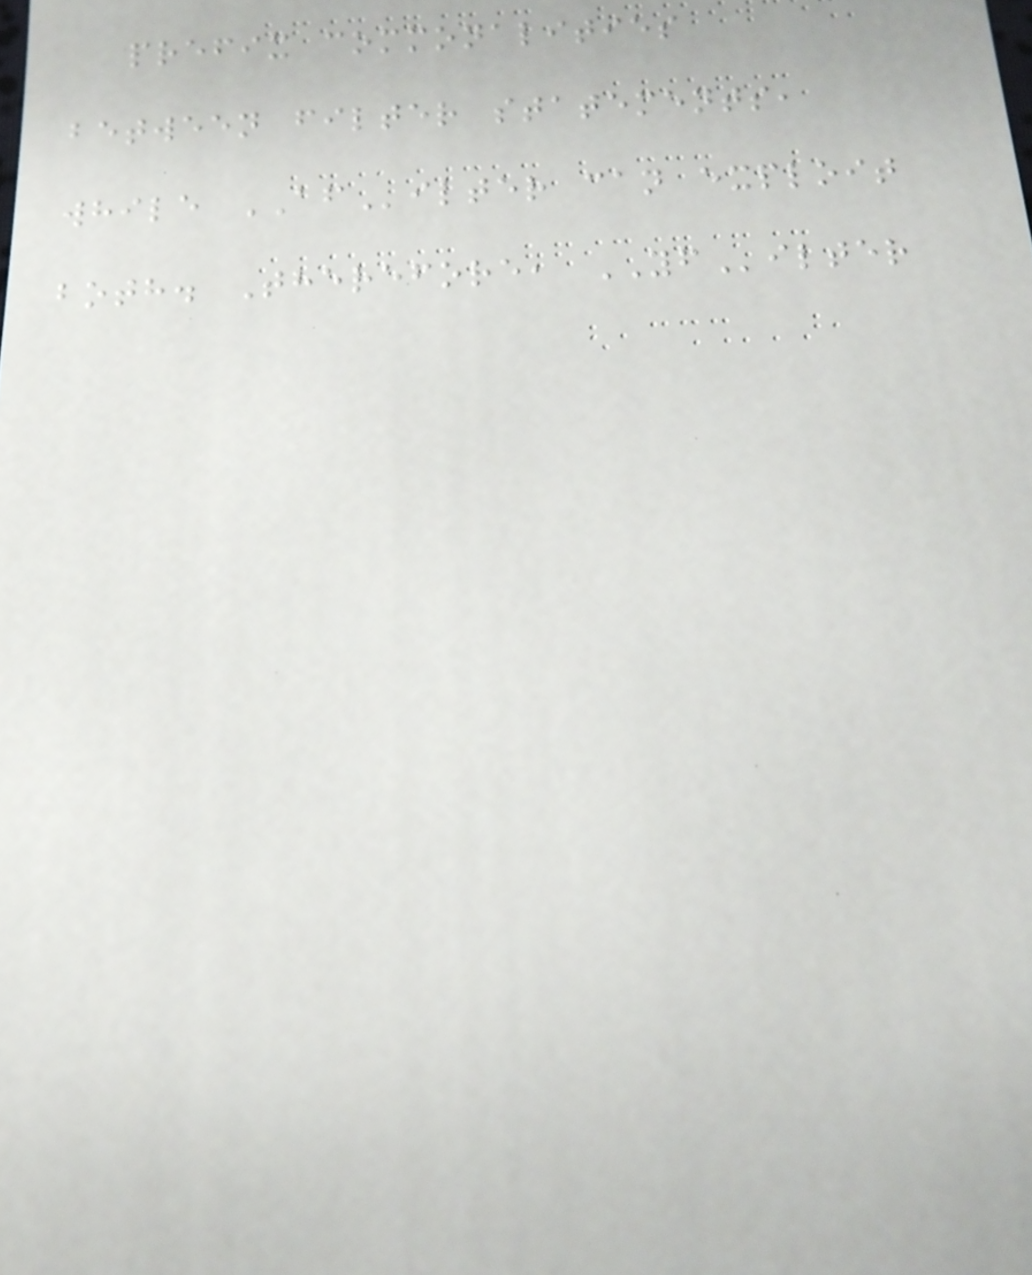prefix commonalities
between filter statements,
while AFilter can exploit
both. Therefore, YFilter
